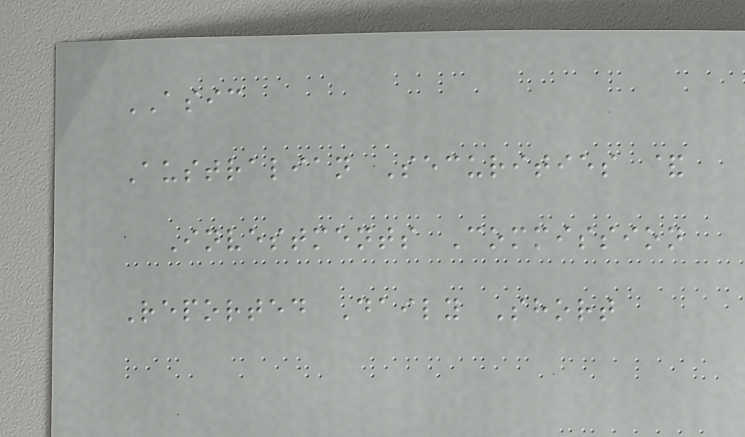ASIC
Australian Securities &
Investments Commission
Reported Daily Short
